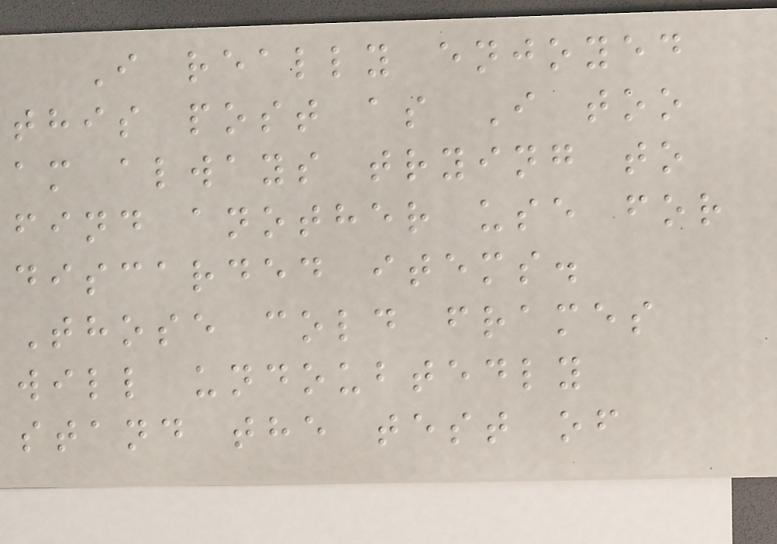I really enjoyed
this post as I too
am always trying to
find another use for
discarded items.
Those cold frames
will undoubtedly
stand the test of
